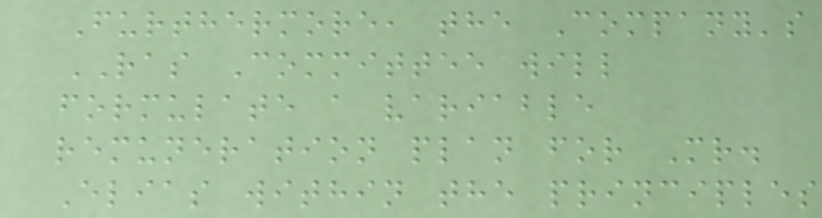Furthermore, the Company's
RAS Committee will
formulate a variable
remuneration plan for Mr.
Elias within the principles
